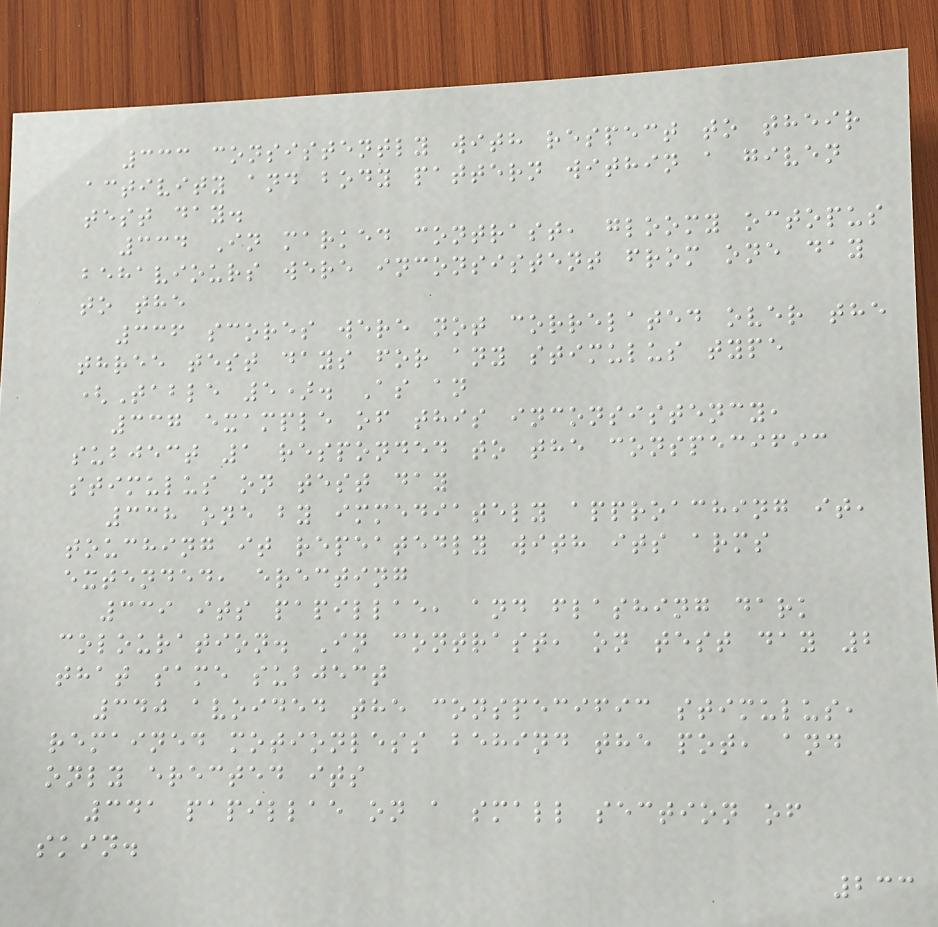333 consistently with respect to their
activity and body pattern within a given
test day.
334 In marked contrast, gloomy octopus
behaviours were inconsistent from one day
to the
336 scores were not correlated over the
three test days for any stimulus type
(Table 5). As an
337 example of this inconsistency,
subject 1 responded to the conspecific
stimulus on test day
338 one by immediately approaching it,
touching it repeatedly with its arms
extended, erecting
339 its papillae, and flashing dark
colouration. In contrast, on test day 2
that same subject
340 avoided the conspecific stimulus,
remained motionless behind the pot, and
only erected its
341 papillae on a small section of
skin.
233
